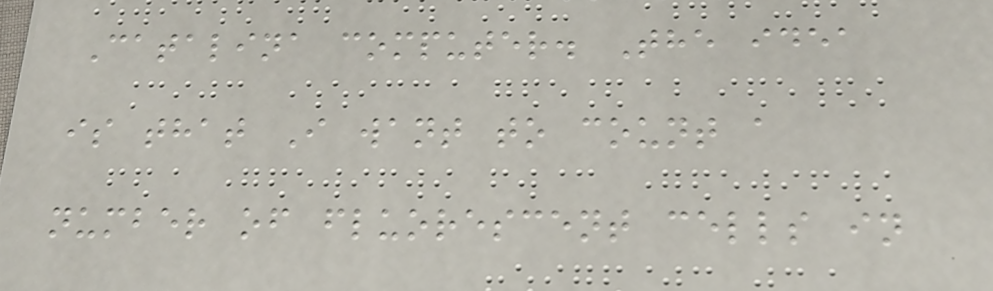Catalina computer. The idea
is that I want to count a
number of fluorescent cells in
